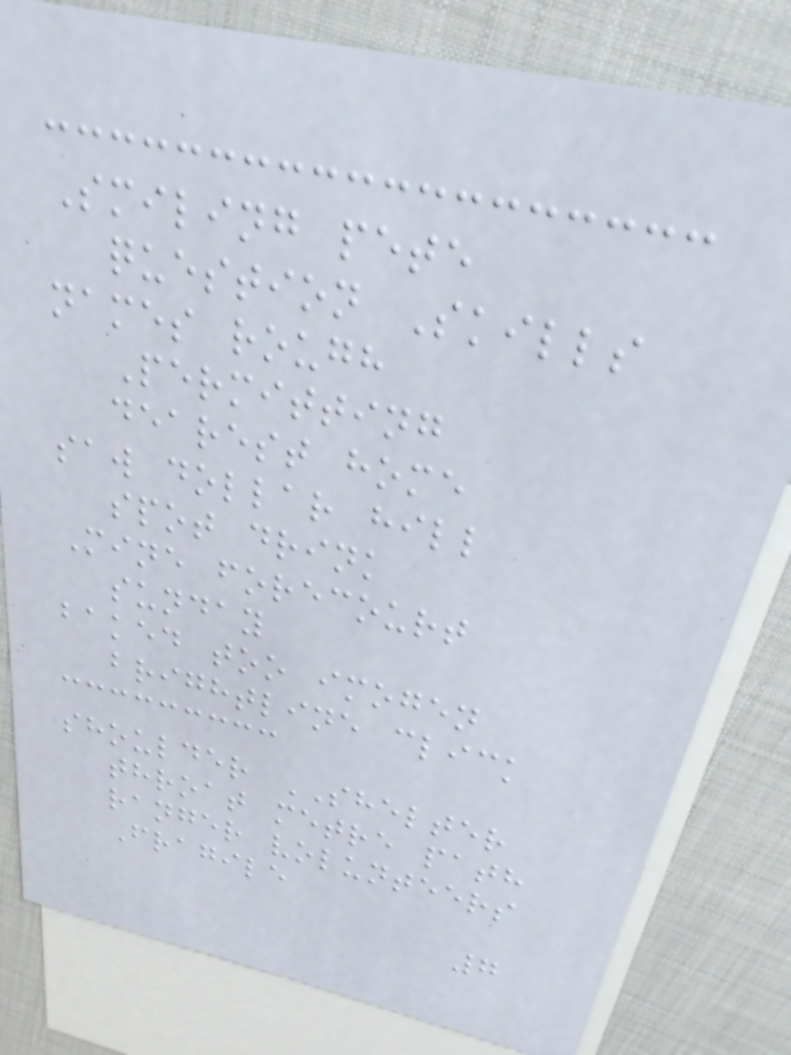Smiling pete
question Skills
names rough
Permitting
dearest home
saw dollar hill
spot drink
Mine forecourt
sunday
baked too imogen
brightline click
shoulder SHELTER
throat metre path
ranger volunteers
Fragile
7
